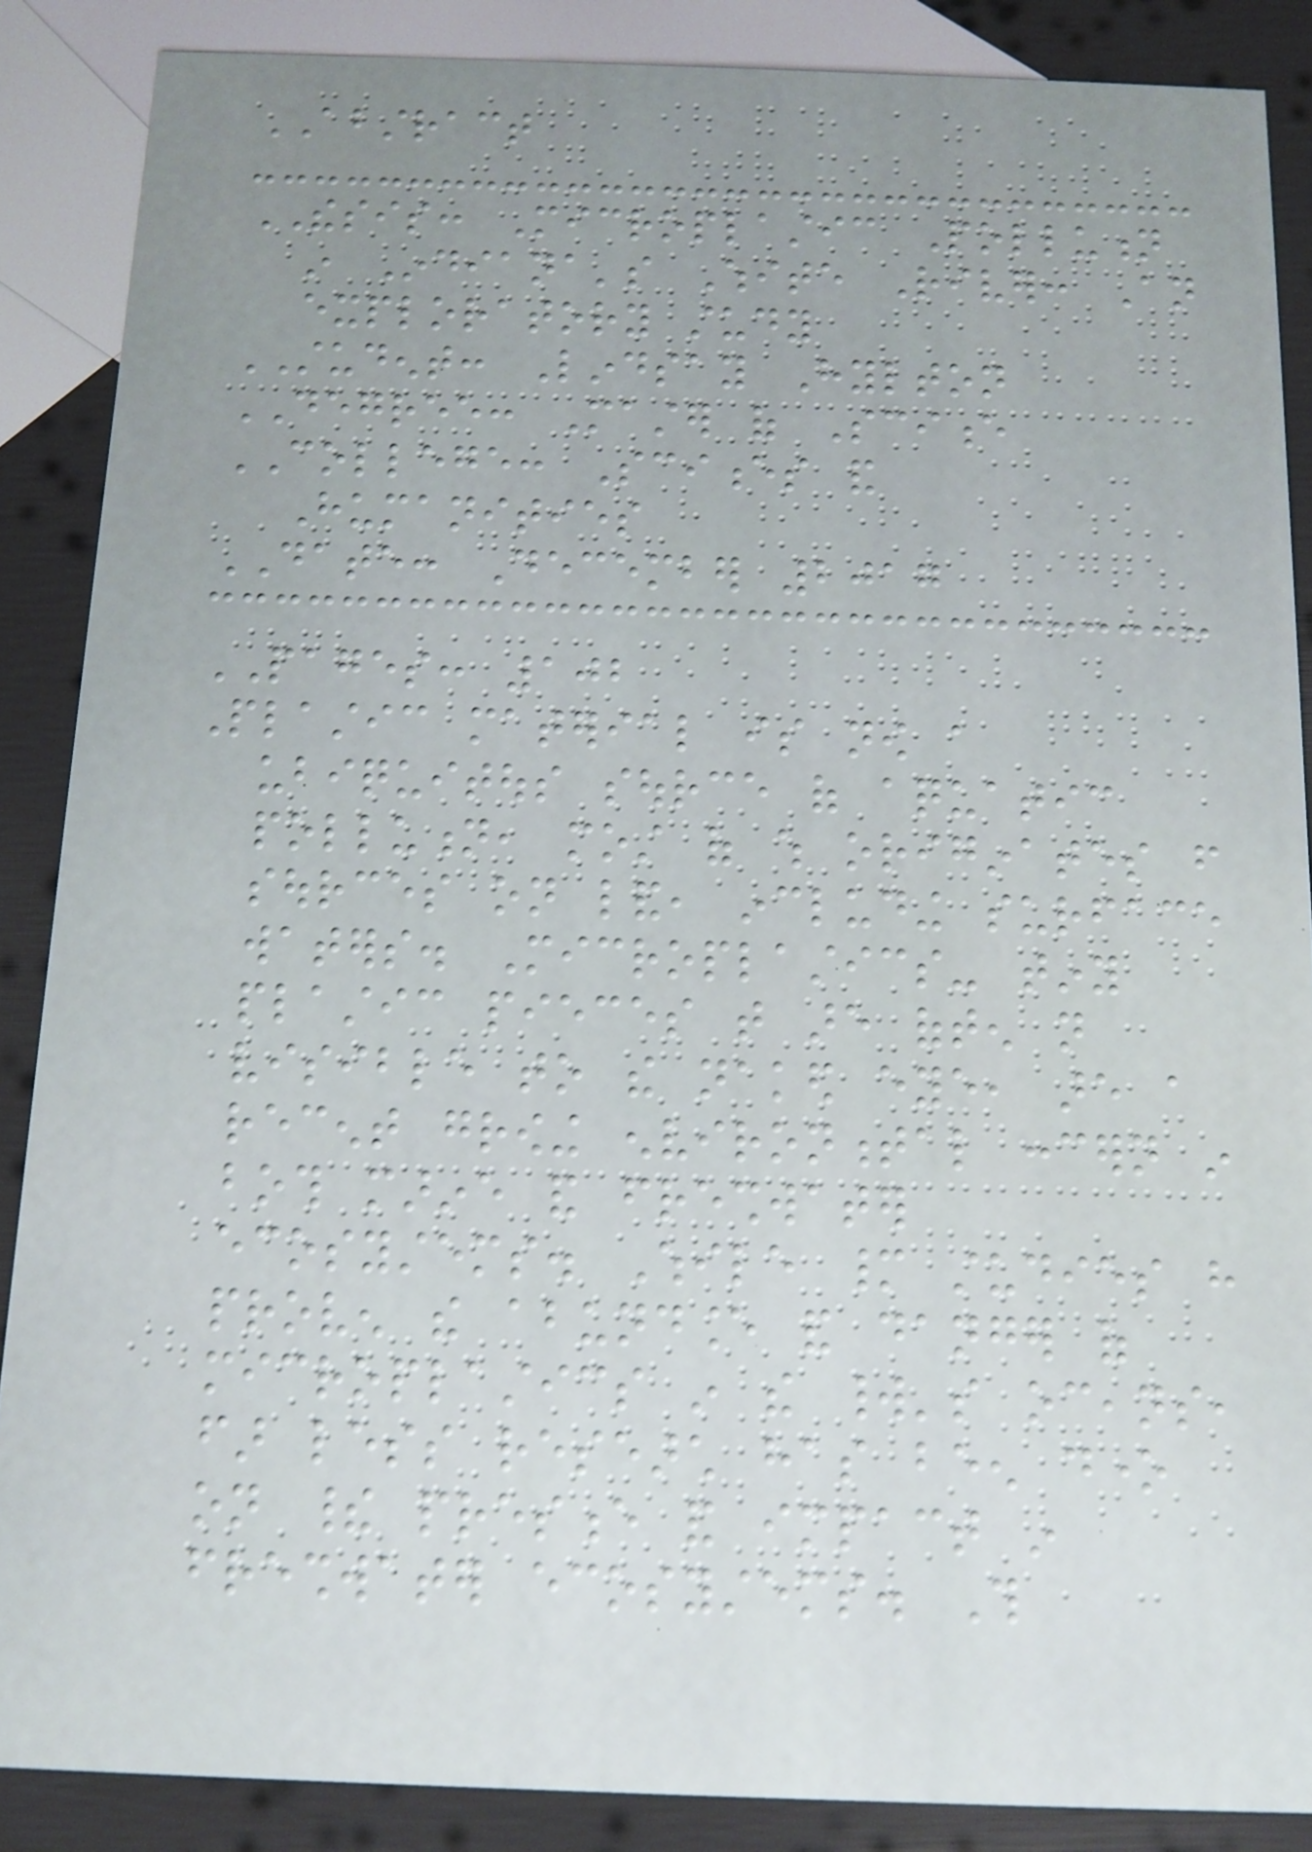ABSTRACT
THESIS: Microplastic Pollution
in Indiana's White River: An
exploratory study
STUDENT: Lindsay Hylton
DEGREE: Master of Science
COLLEGE: Sciences and
Humanities
DATE: December 2017
PAGES: 102
Plastic material is now a
ubiquitous source of aquatic
pollution, most of which originates from
sources on land, including surface
waters. Microplastics- tiny
plastic pieces that are often not
visible to the naked eye, are a
recent growing environmental concern in
both marine and freshwater
ecosystems. While many studies have
proven the abundance and danger of
microplastics in the world's oceans,
far less research has been done
on their presence and impact in
freshwater ecosystems. This
